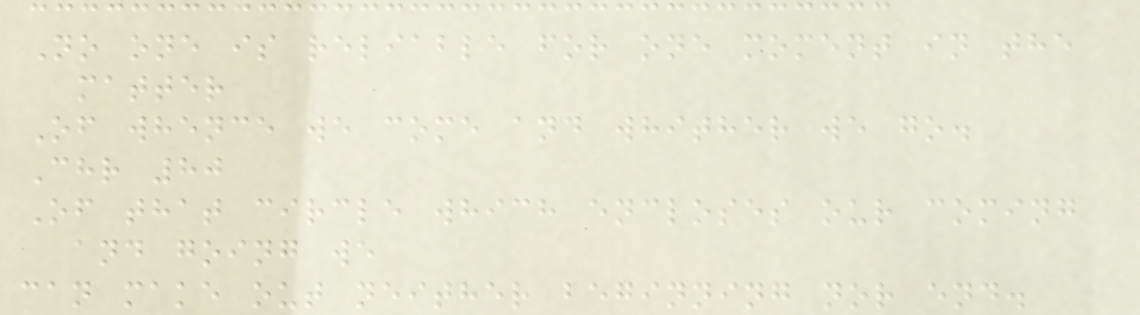No one is reliable for one moment in the
matter
Of whence we come and whither we go.
Chr 80
Of that circle which encloses our coming
and going we
can make out neither beginning nor end.
